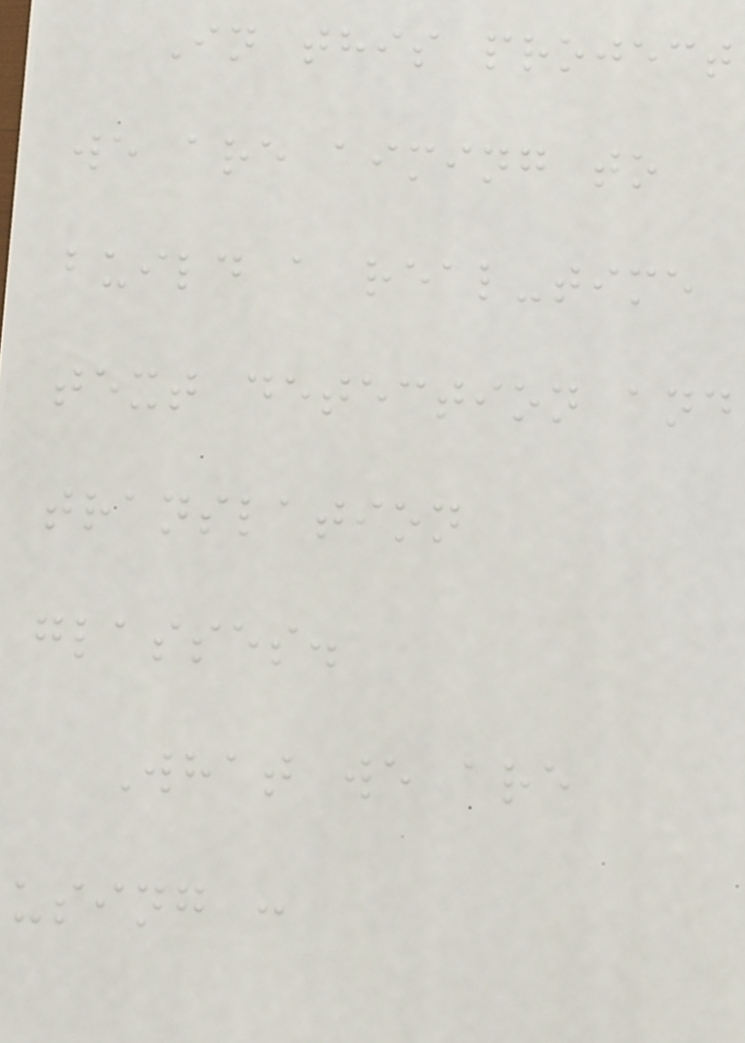In this project
we are aiming to
build a real-time
text detection and
translation
glasses.
What we are
using :
